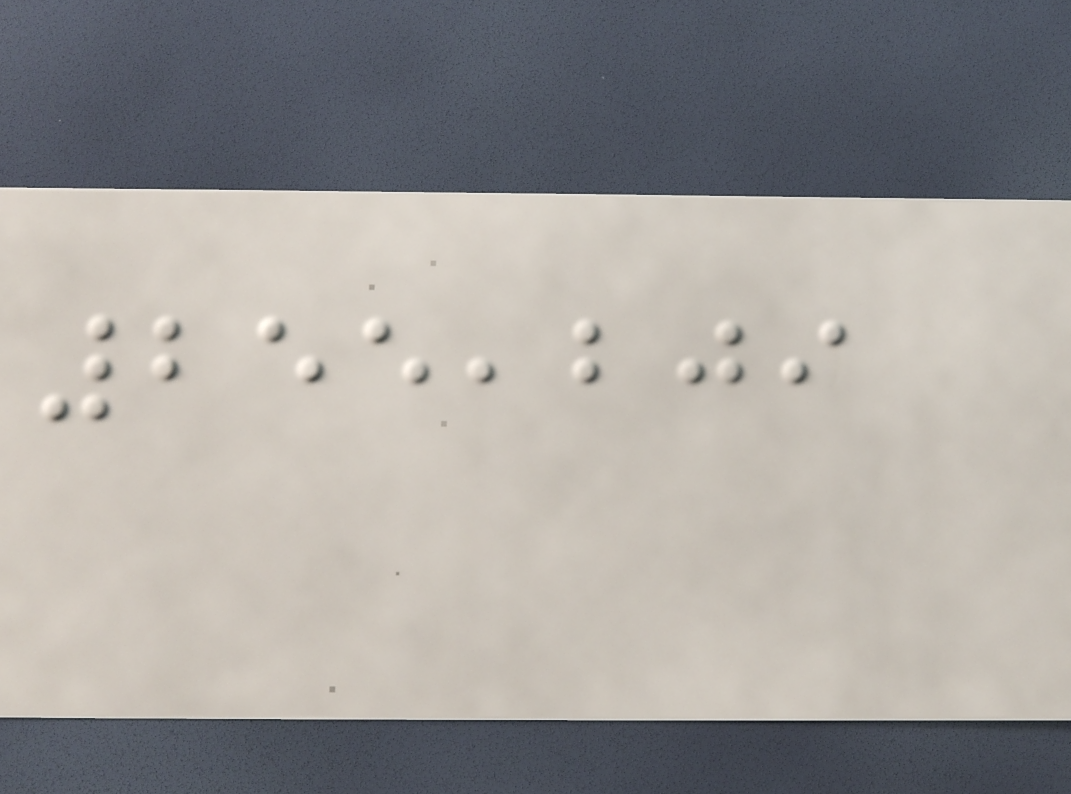255,209
